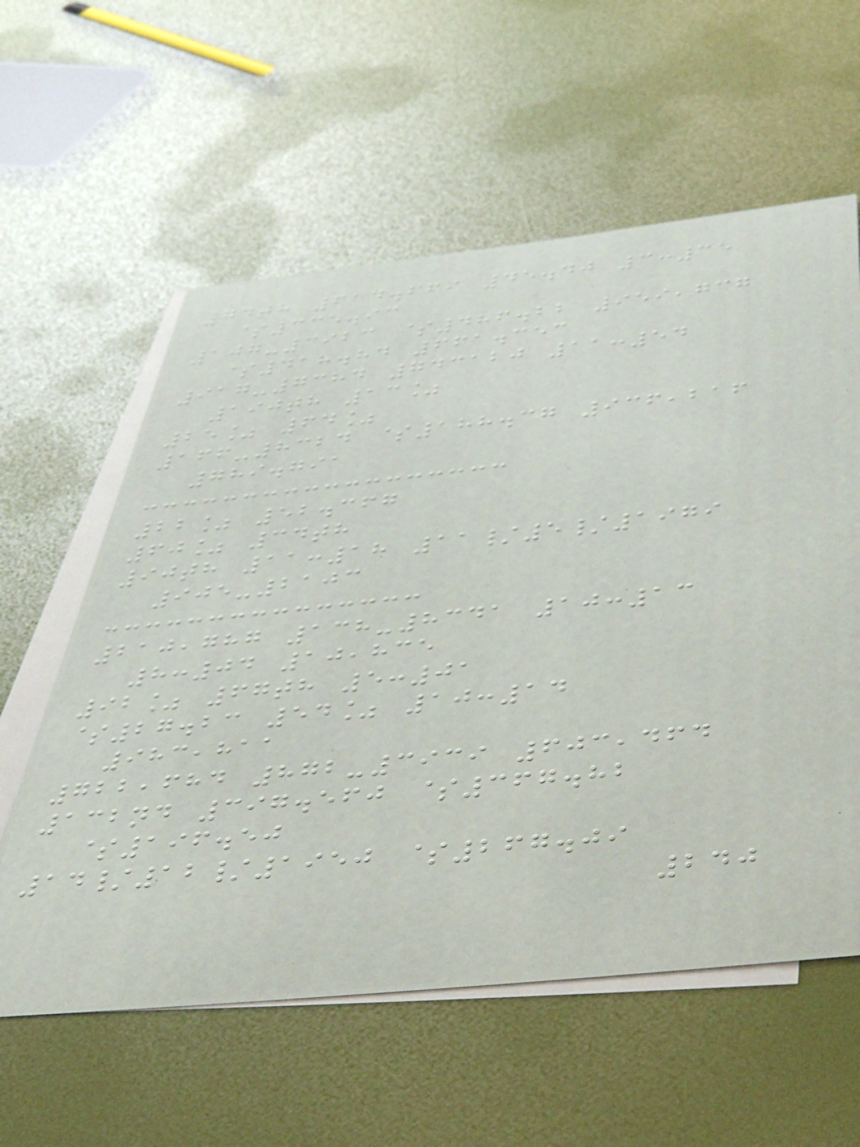74th 614.669 45.40 3:35
$335.93
107-3923 $486.22 959,737
$418.84 661.353
917-7384 743120 11:54
190th 13%
25% 64%
166-8324 $188.37 936,216
789.791
22% 52.367
60% 34th
90th 11:18 11/5/1979
905-2103
210,787 138-8341 10:13
8:04 10,835
92% 67th 5:01
$27.23 54% 10:14
983,811
722,684 872-3939 603,464
132nd 397.560 $367.82
$196.50
14/12/1950 $267.09
240
